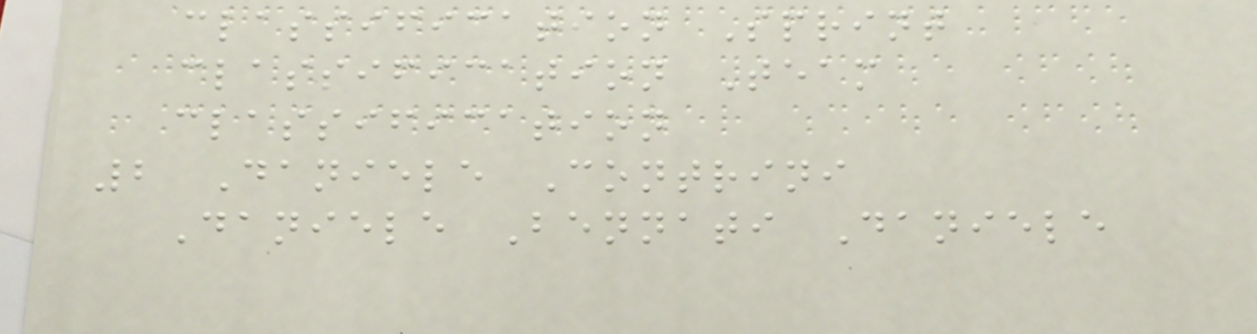classification Sprint
classification Team
classification
2 Daniele Contrini
Daniele Bennati Daniele
